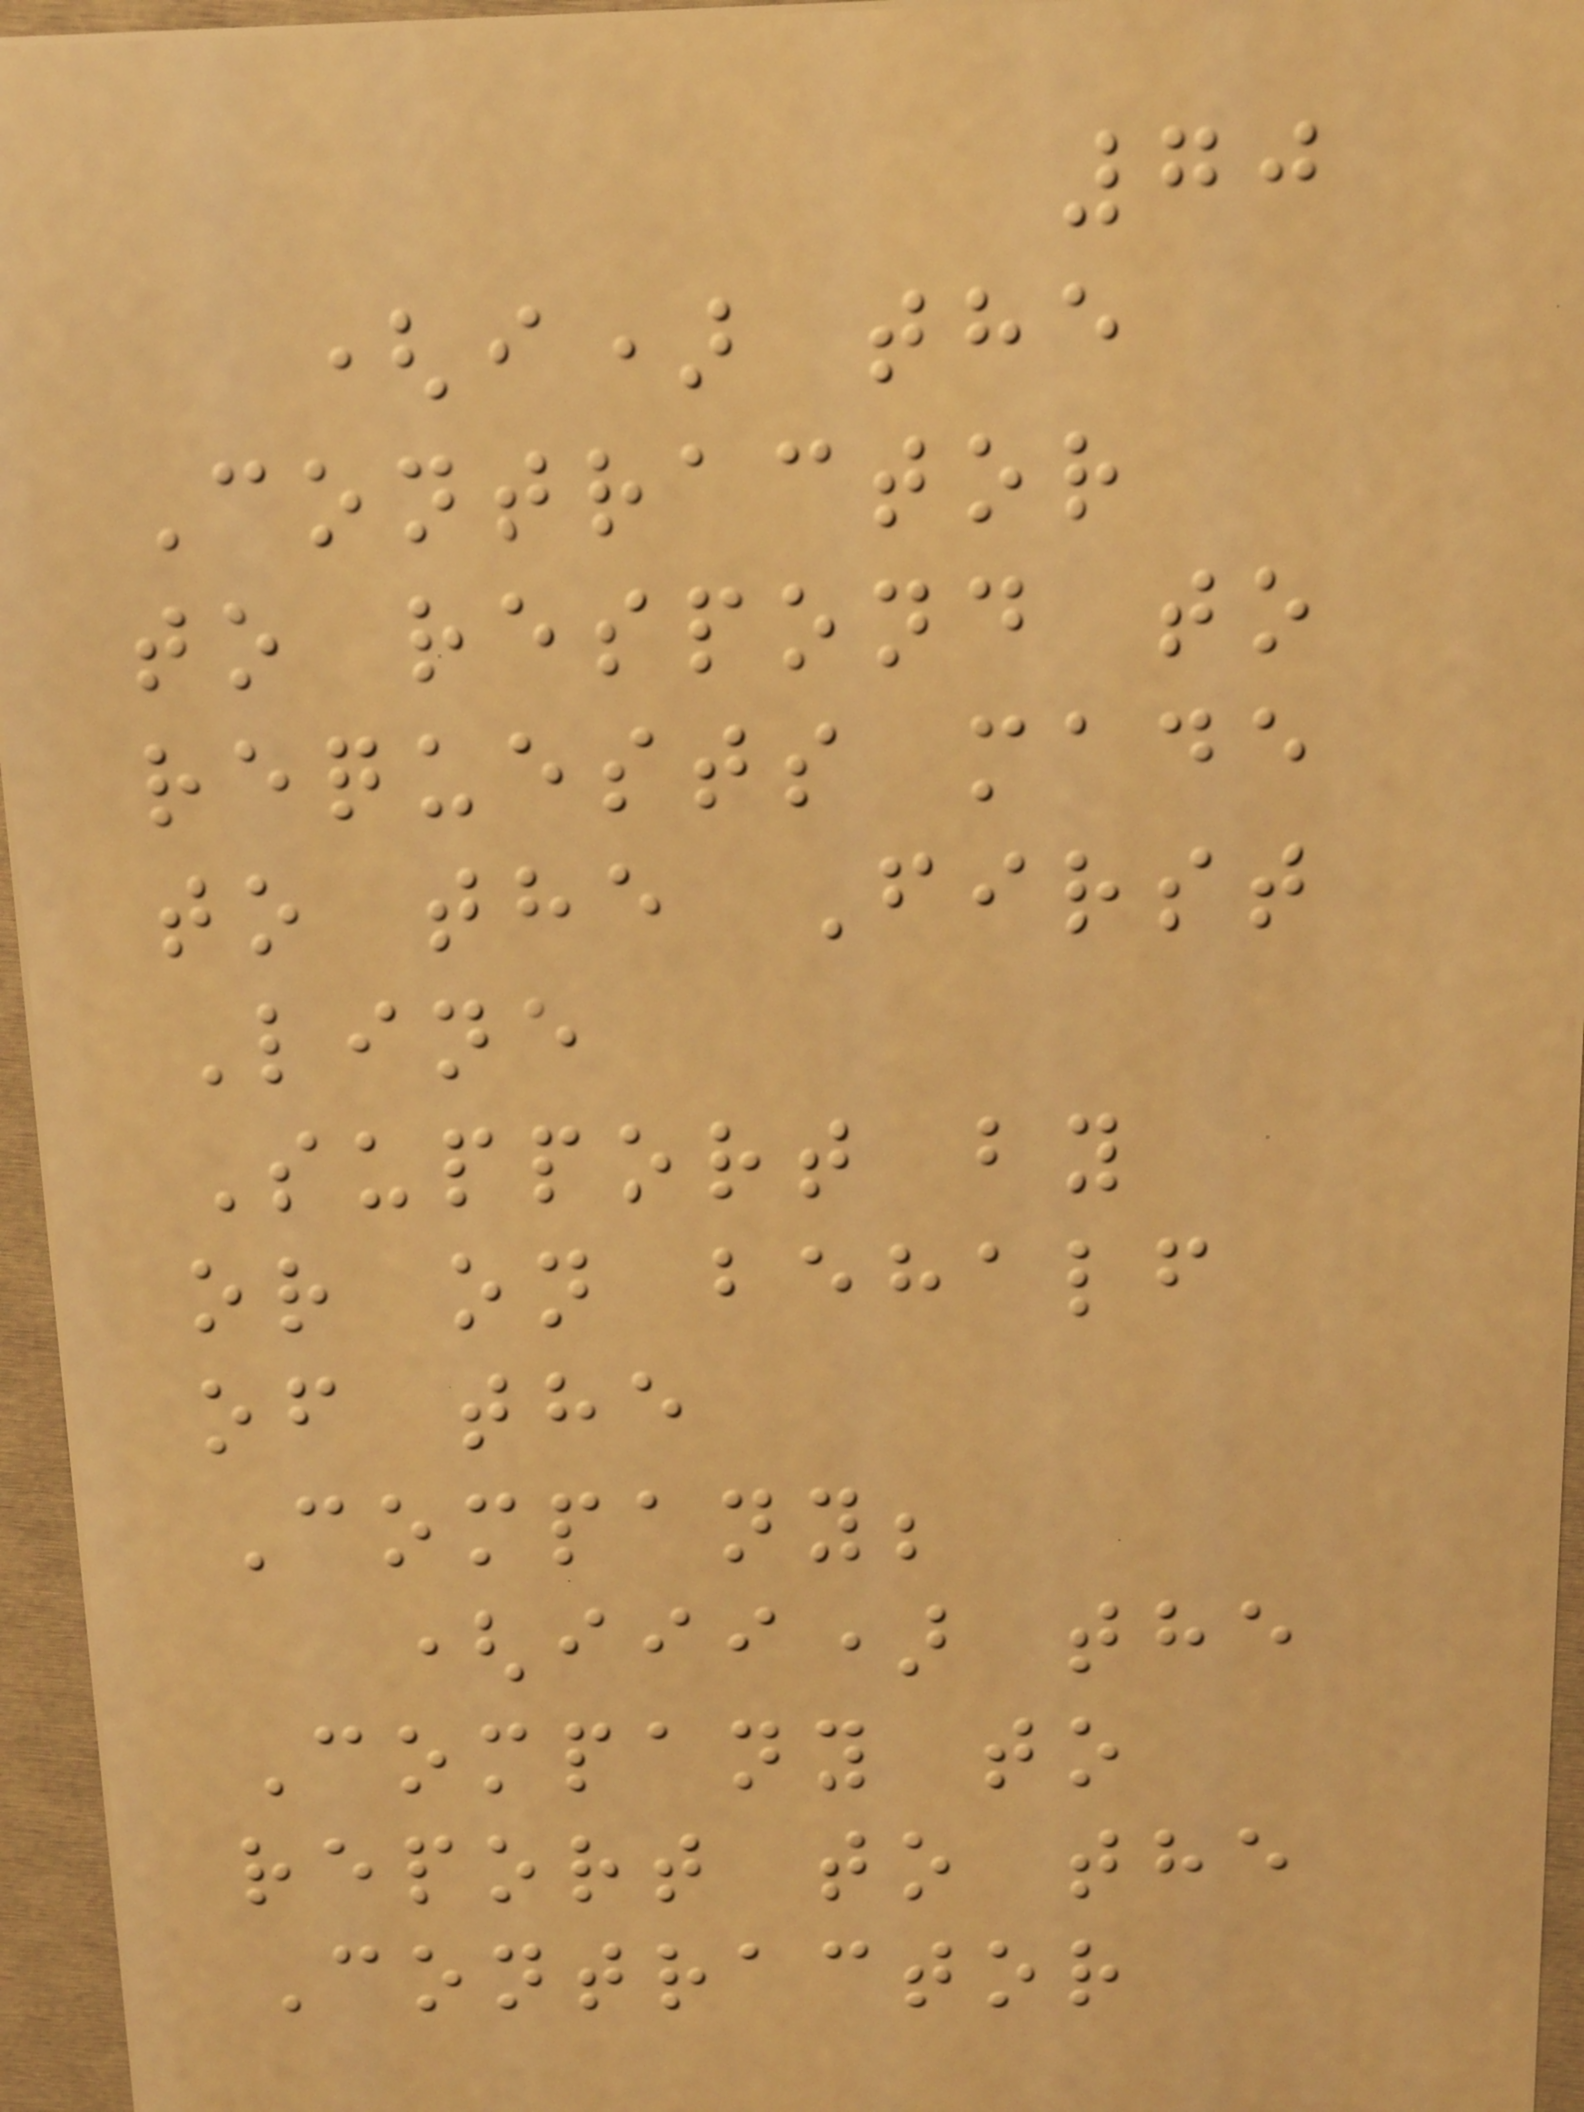70
(i) the
Contractor
to respond to
requests made
to the First
Line
Support by
or on behalf
of the
Company;
(iii) the
Company to
report to the
Contractor
